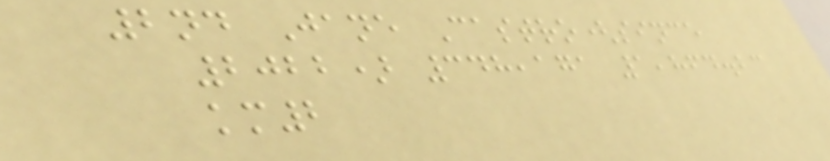2nd Jane Castro(since
2022) 348,171 1,864.23
km2
